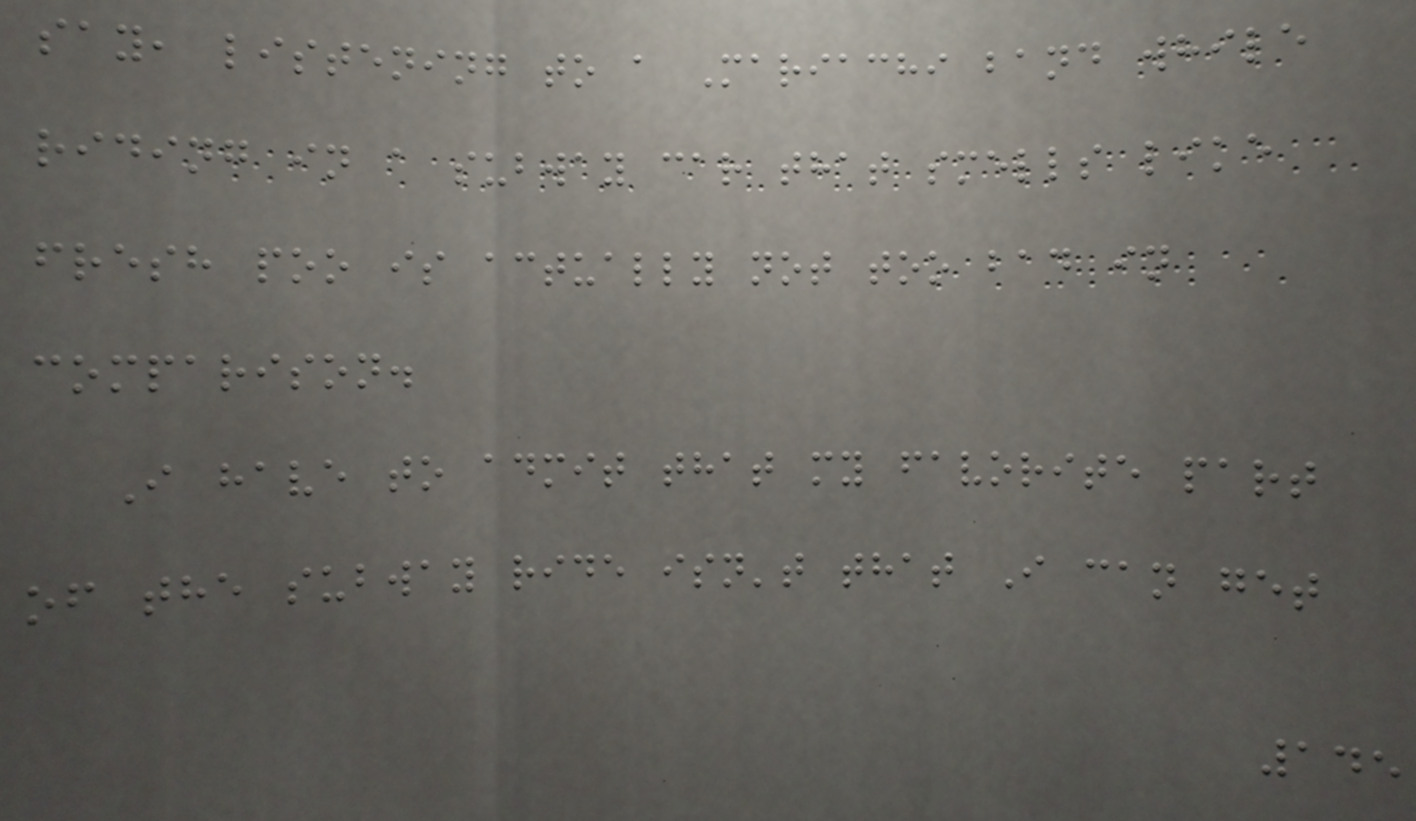say, listening to a Mariachi band while
riding in a subway car that smells like
fresh poo is actually not too bad in
comparison.
I have to admit that my favorite part
of the subway ride isn't that I can get
145
